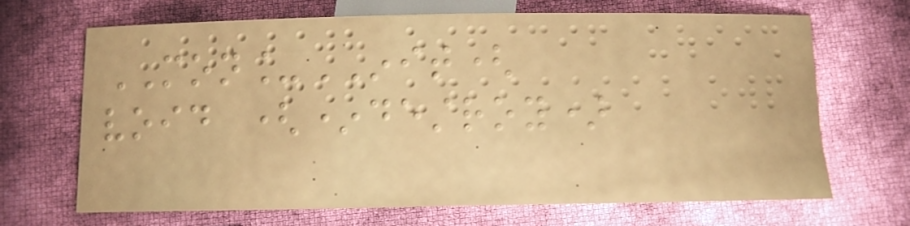MON_INIT(
void (*destroy)
